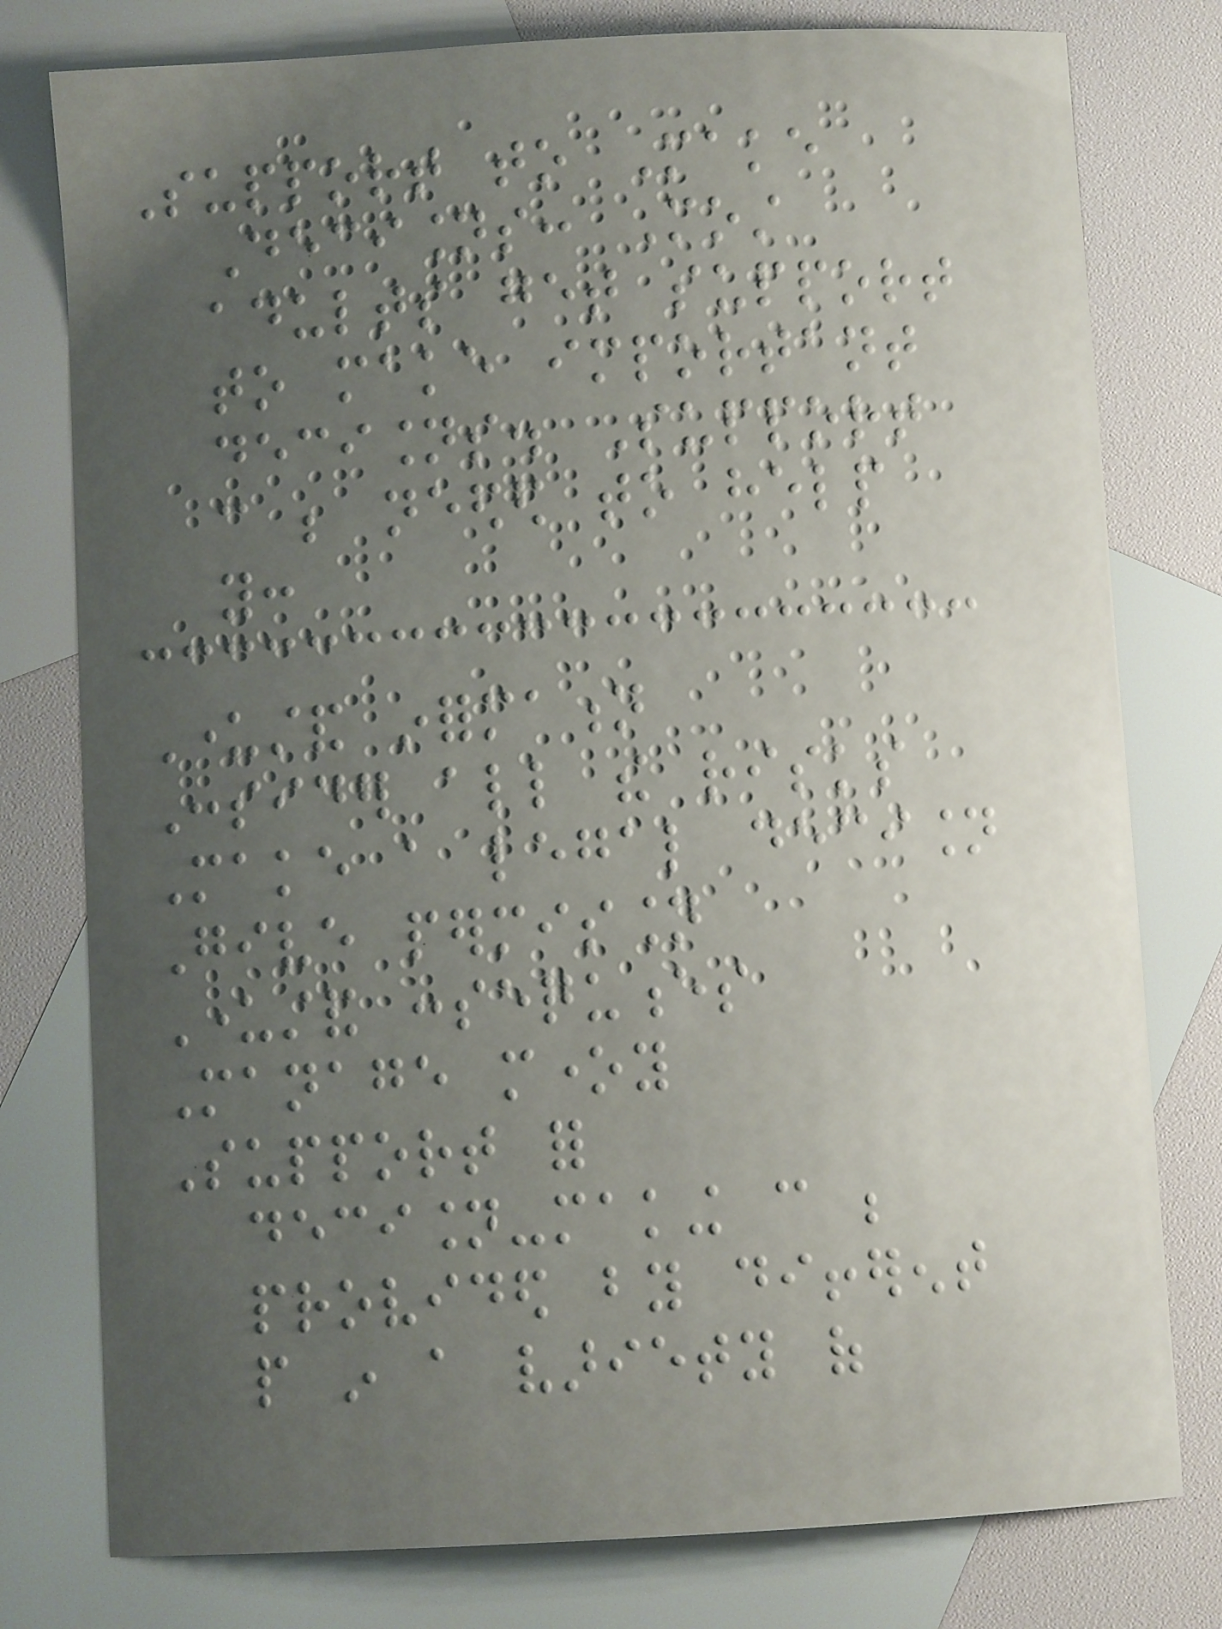Support to Make
Decisions: Most
adults get support
to make important
decisions. Support
can be needed to help
you:
Understand information
Consider all the risks
Make a legal decision
Give permission
Understand consequences
Manage money
Support for
decision-making can be
provided by different
people in a variety of
